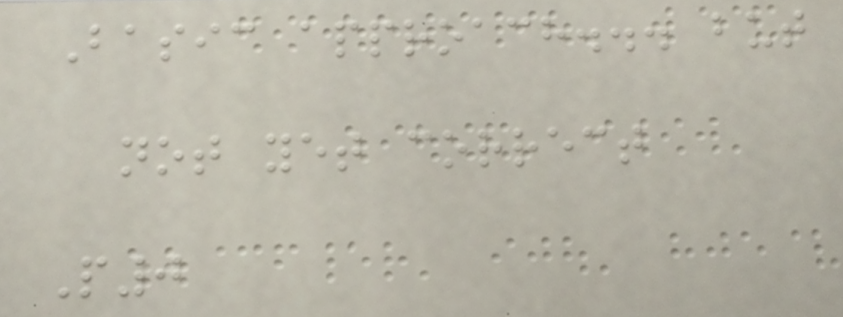Basic approach... but
not yet correct
P0
